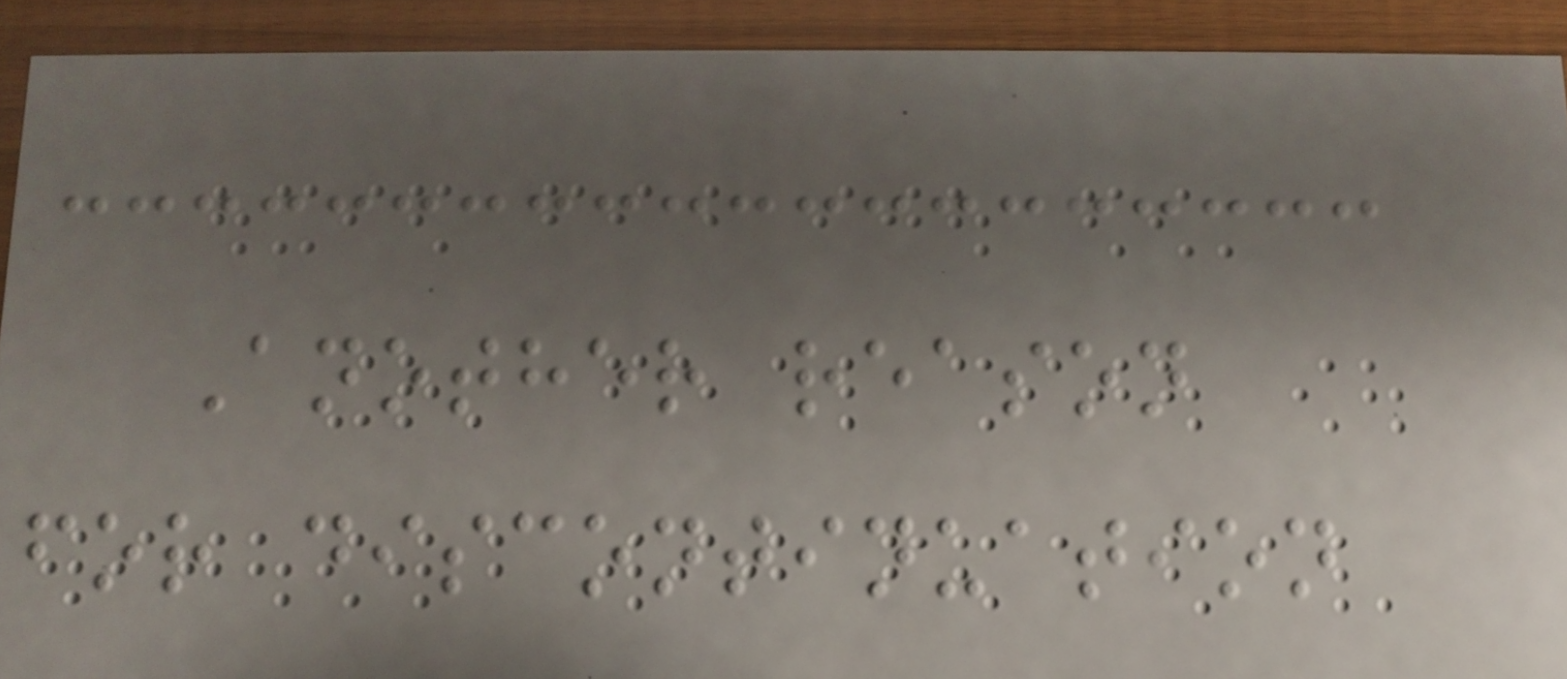Another reason
for discontinuation
